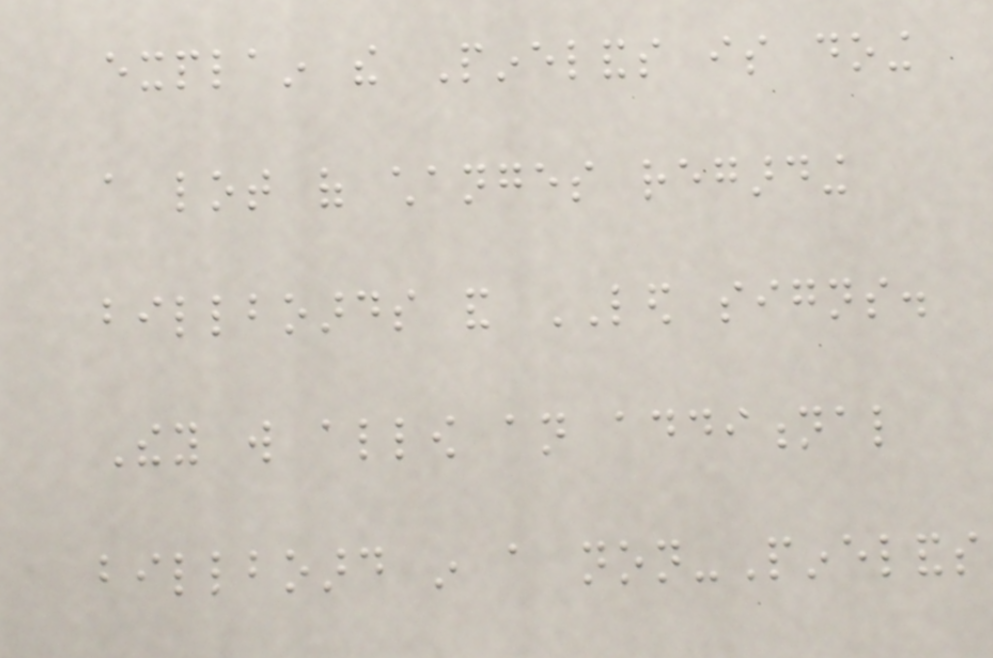explain the Pinelands is doing
a lot of changes regarding
billboards and LED signs.
They will allow an additional
billboard in a non-Pinelands
